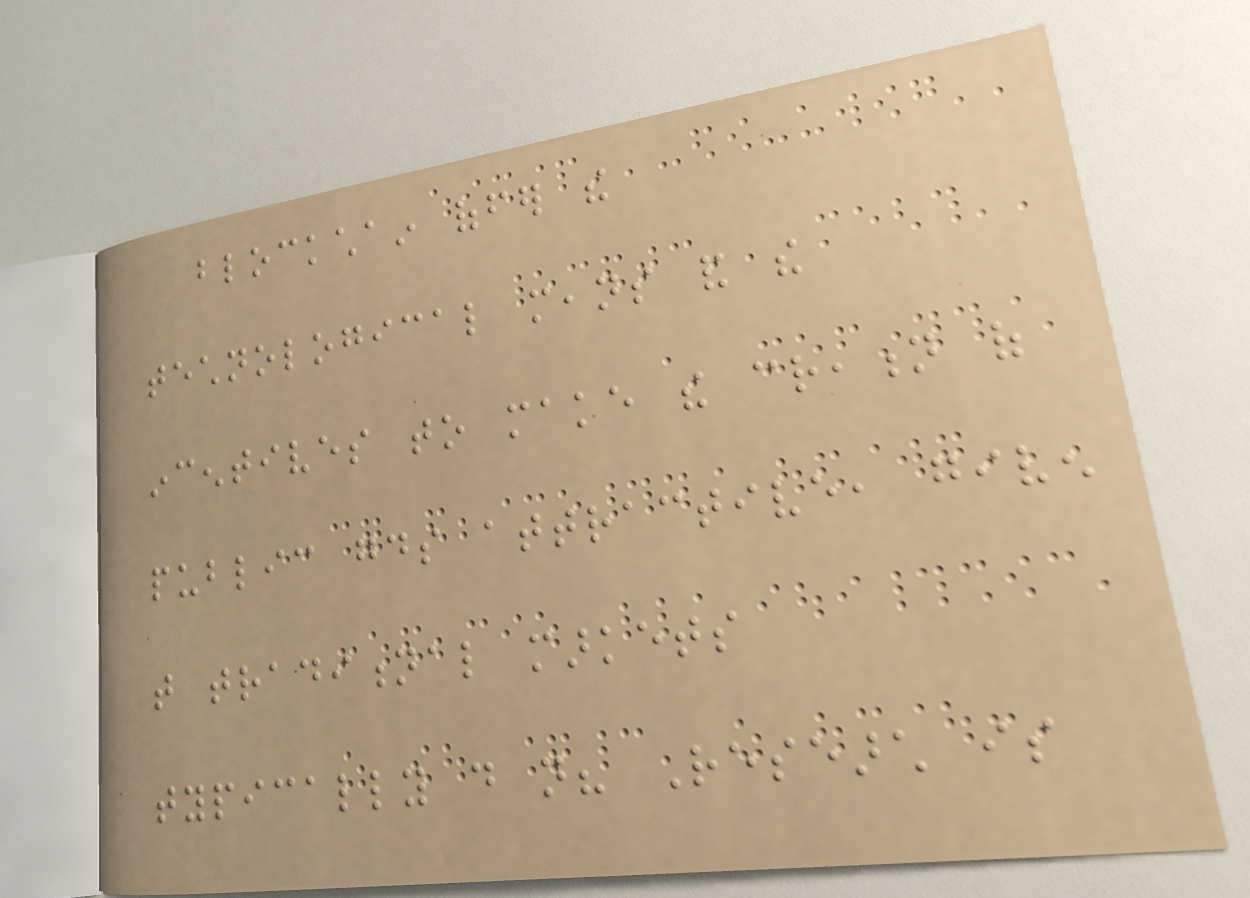blockchain offer the
technological means and the
incentives to make the creation of
public goods attractive, given
that traditional markets
typically do not? Research is
